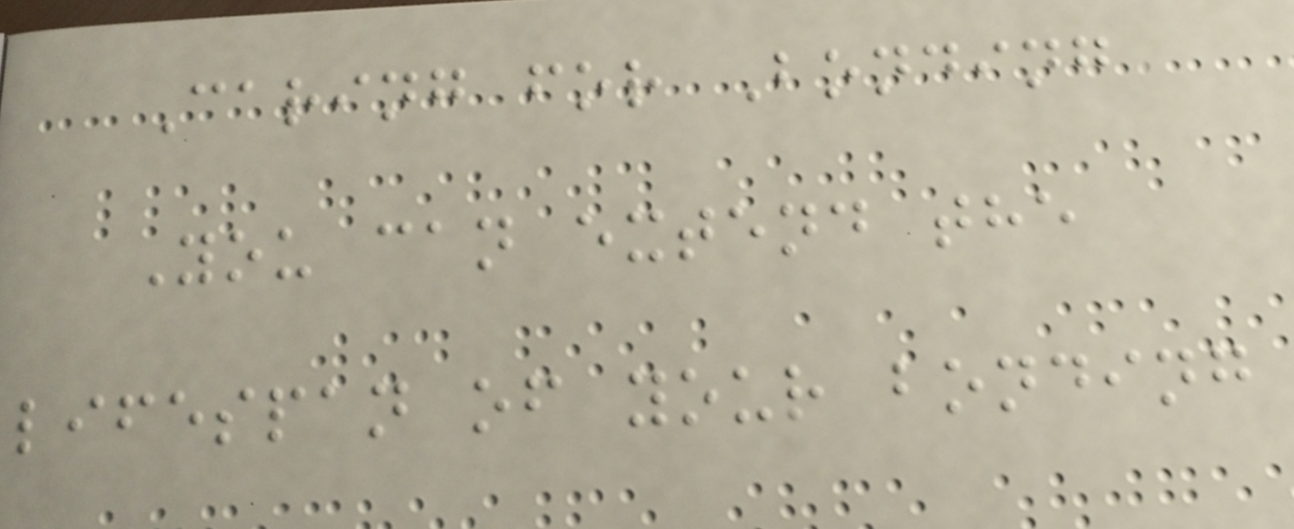Caring for Bonding
You can extend the
lifespan of your bonding
